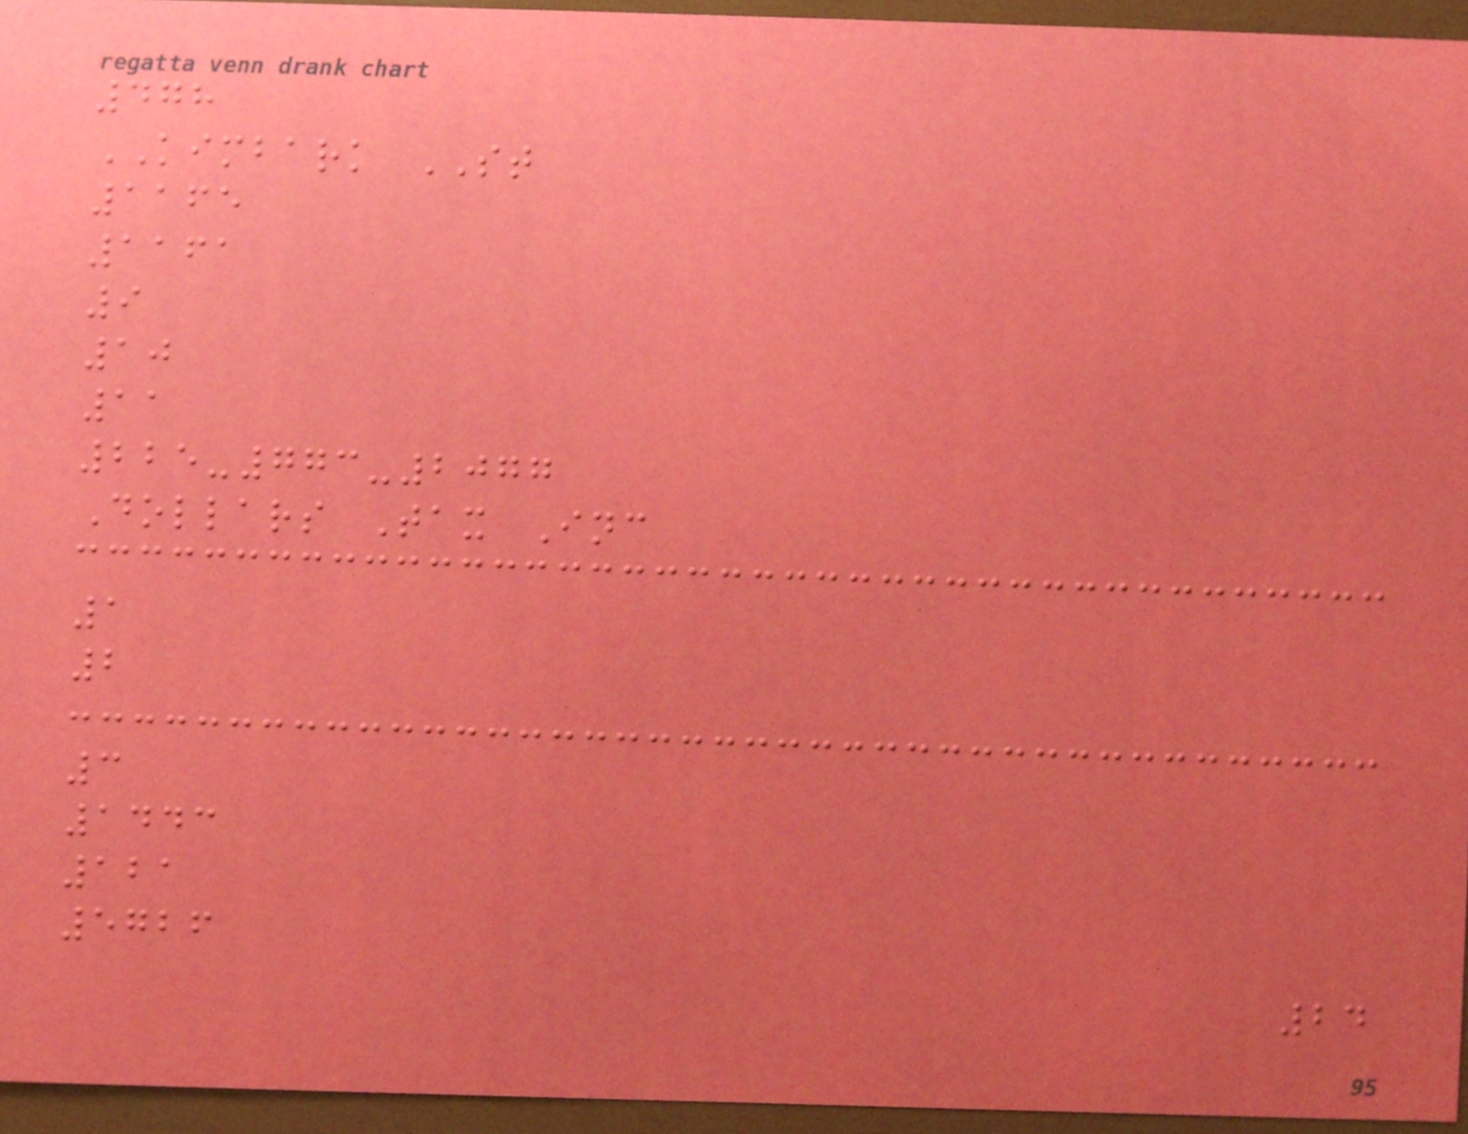478
KIMBARK ST
1165
1161
9
10
11
225-773-2077
Dollars Tax Inc
1
2
3
1443
121
5726
24
